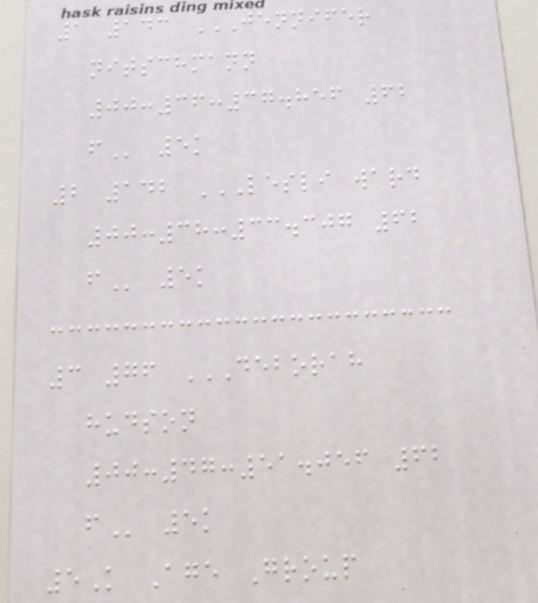1 143 JENNIFER
NITSCHMANN
00:36:37.856 62
F 5k
2 142 LESLI WARD
00:38:33.307 62
F 5k
3 76 DEBORAH
HUDSON
00:47:51.056 62
F 5k
5K Age Group
